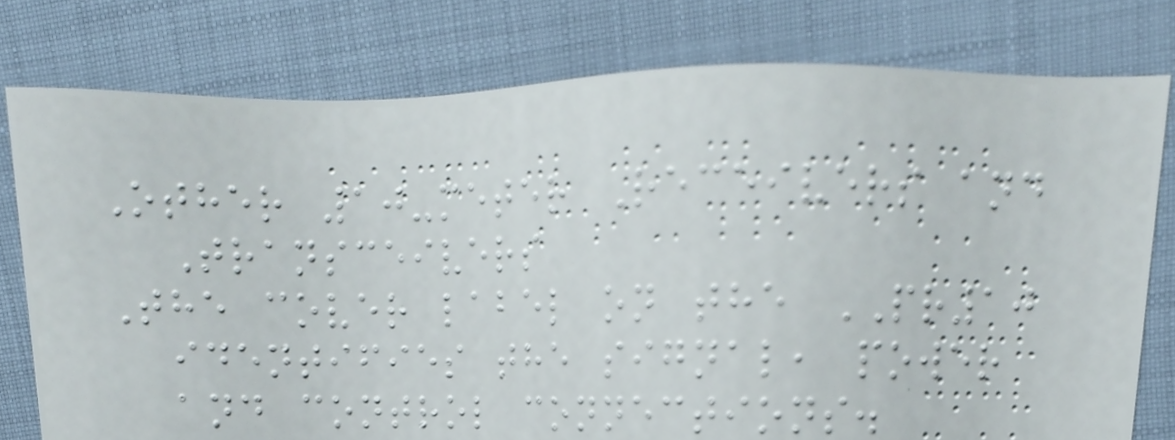Other 10-meter Receivers and
Transceivers
The cover label on the PR10
identifies the signal, power
and control connections.
